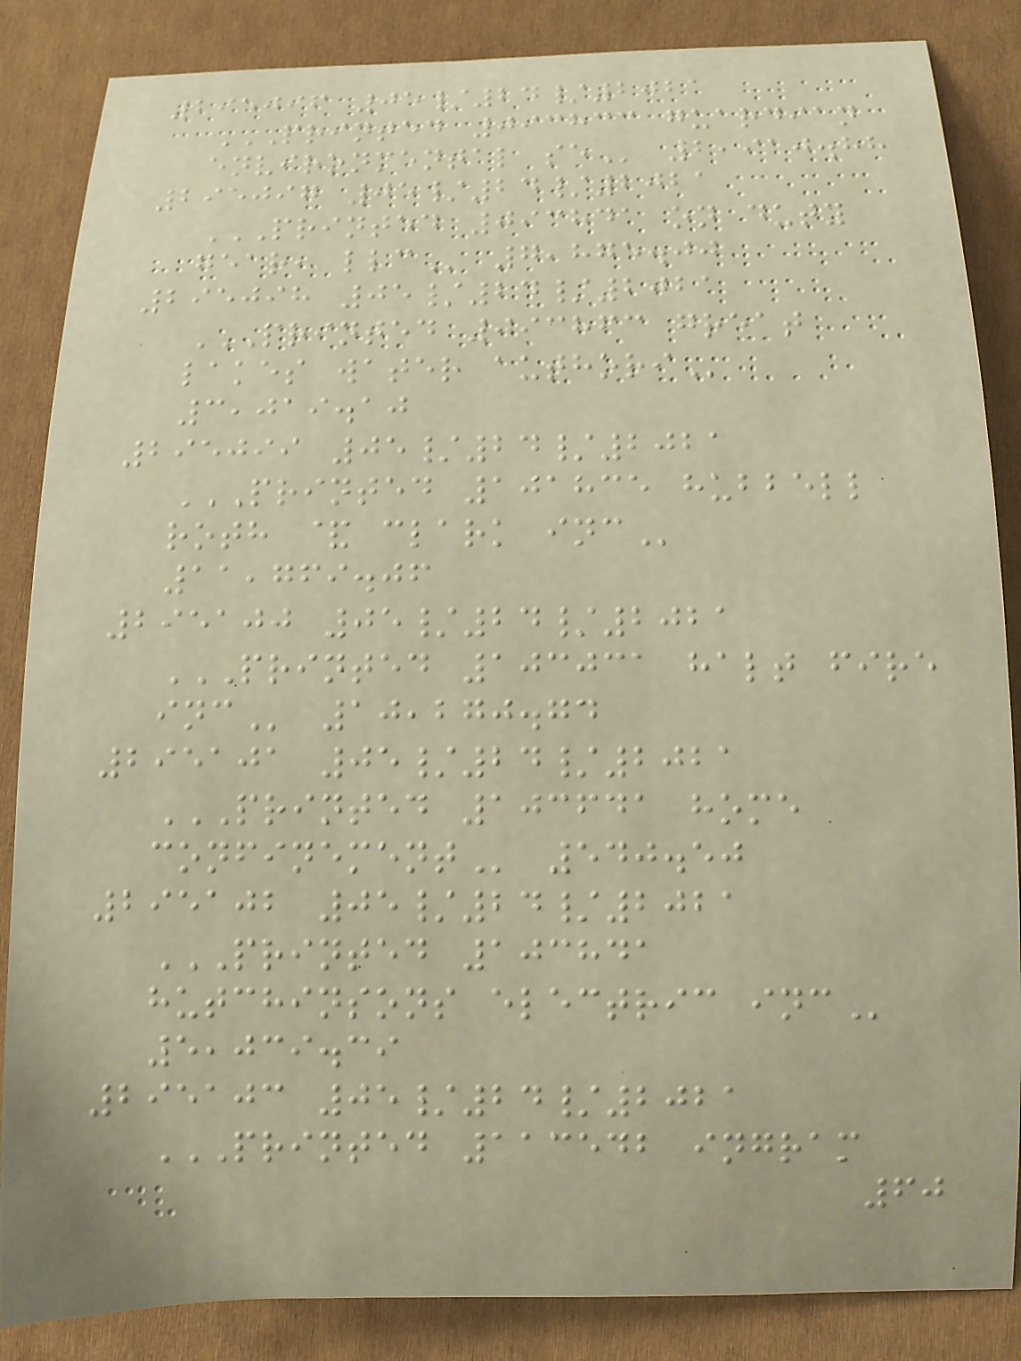295096 05/24/2021
PRINTED 093833 GUARDIAN
ENVIRONMENTAL SE 2,910.88
295097 05/24/2021
PRINTED 093841 ON DUTY
GEAR, LLC 7,875.00
295098 05/24/2021
PRINTED 093863 GREAT
LAKES WATER AUTHORI
3,019.10
295099 05/24/2021
PRINTED 101835 HUBBELL
ROTH & CLARK INC
11,769.06
295100 05/24/2021
PRINTED 103031 HALT FIRE
INC 10,270.74
295101 05/24/2021
PRINTED 103641 HOME
CONFINEMENT 540.50
295102 05/24/2021
PRINTED 103841
HUTCHINSONS ELECTRIC INC
5,039.39
295103 05/24/2021
PRINTED 113542 INGRAM
60
